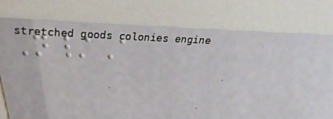N/A
